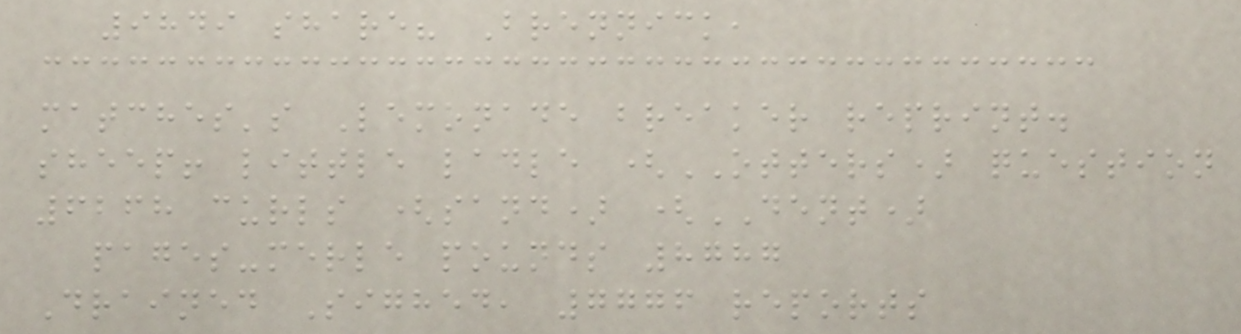9849 share? Brennick,
matches's Lemonade breaker reprint.
sheep! little ladle (OTTERS) question
6268 curls (sand) (DENT)
pages-merle pounds 8787
Drained Sighed, 7776 reports
